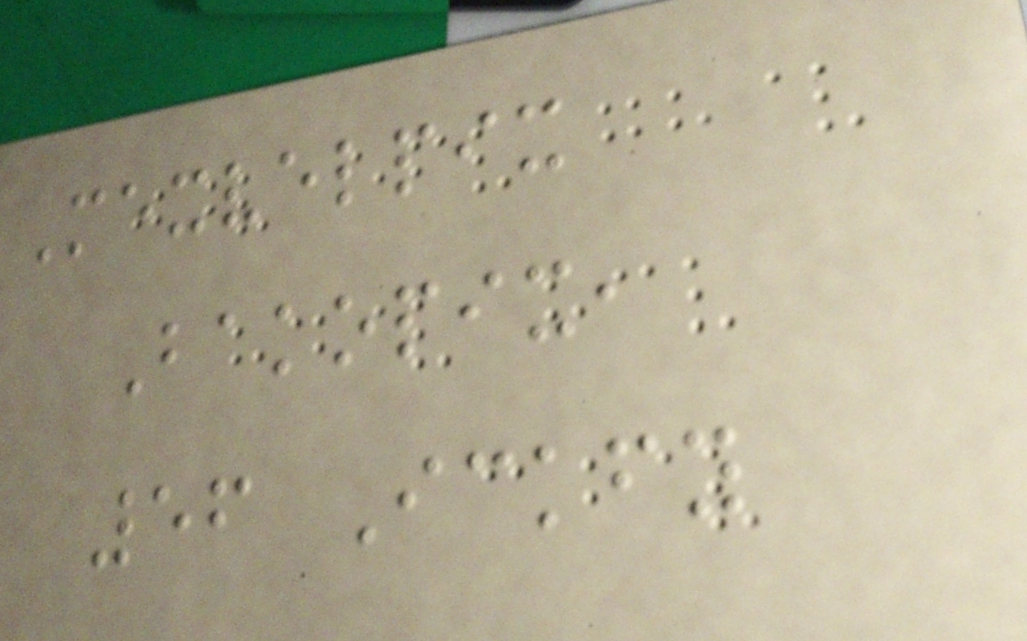Mexvelpix
Bakopix,
56 Ickfy
